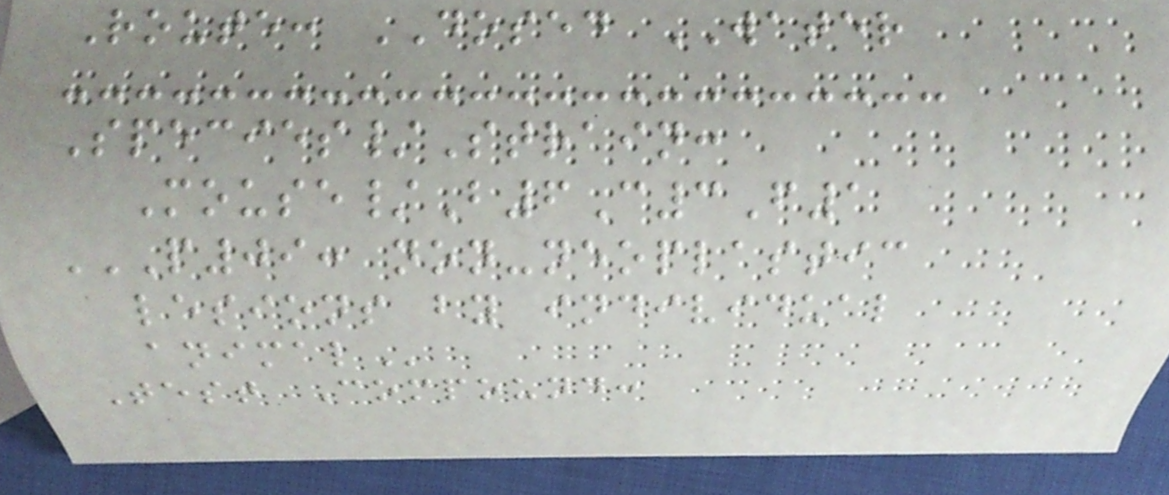Route: DOSED WATER
Species/Strain:
Mouse/B6C3F1
P09: NON-NEOPLASTIC
LESIONS BY INDIVIDUAL
ANIMAL
Test Compound:
